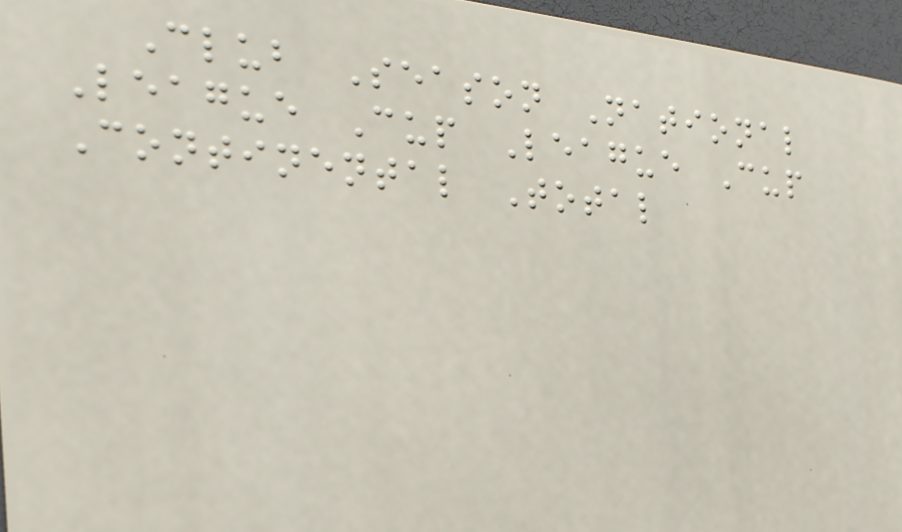Club Season National
League Cup League Cup
Continental Total
